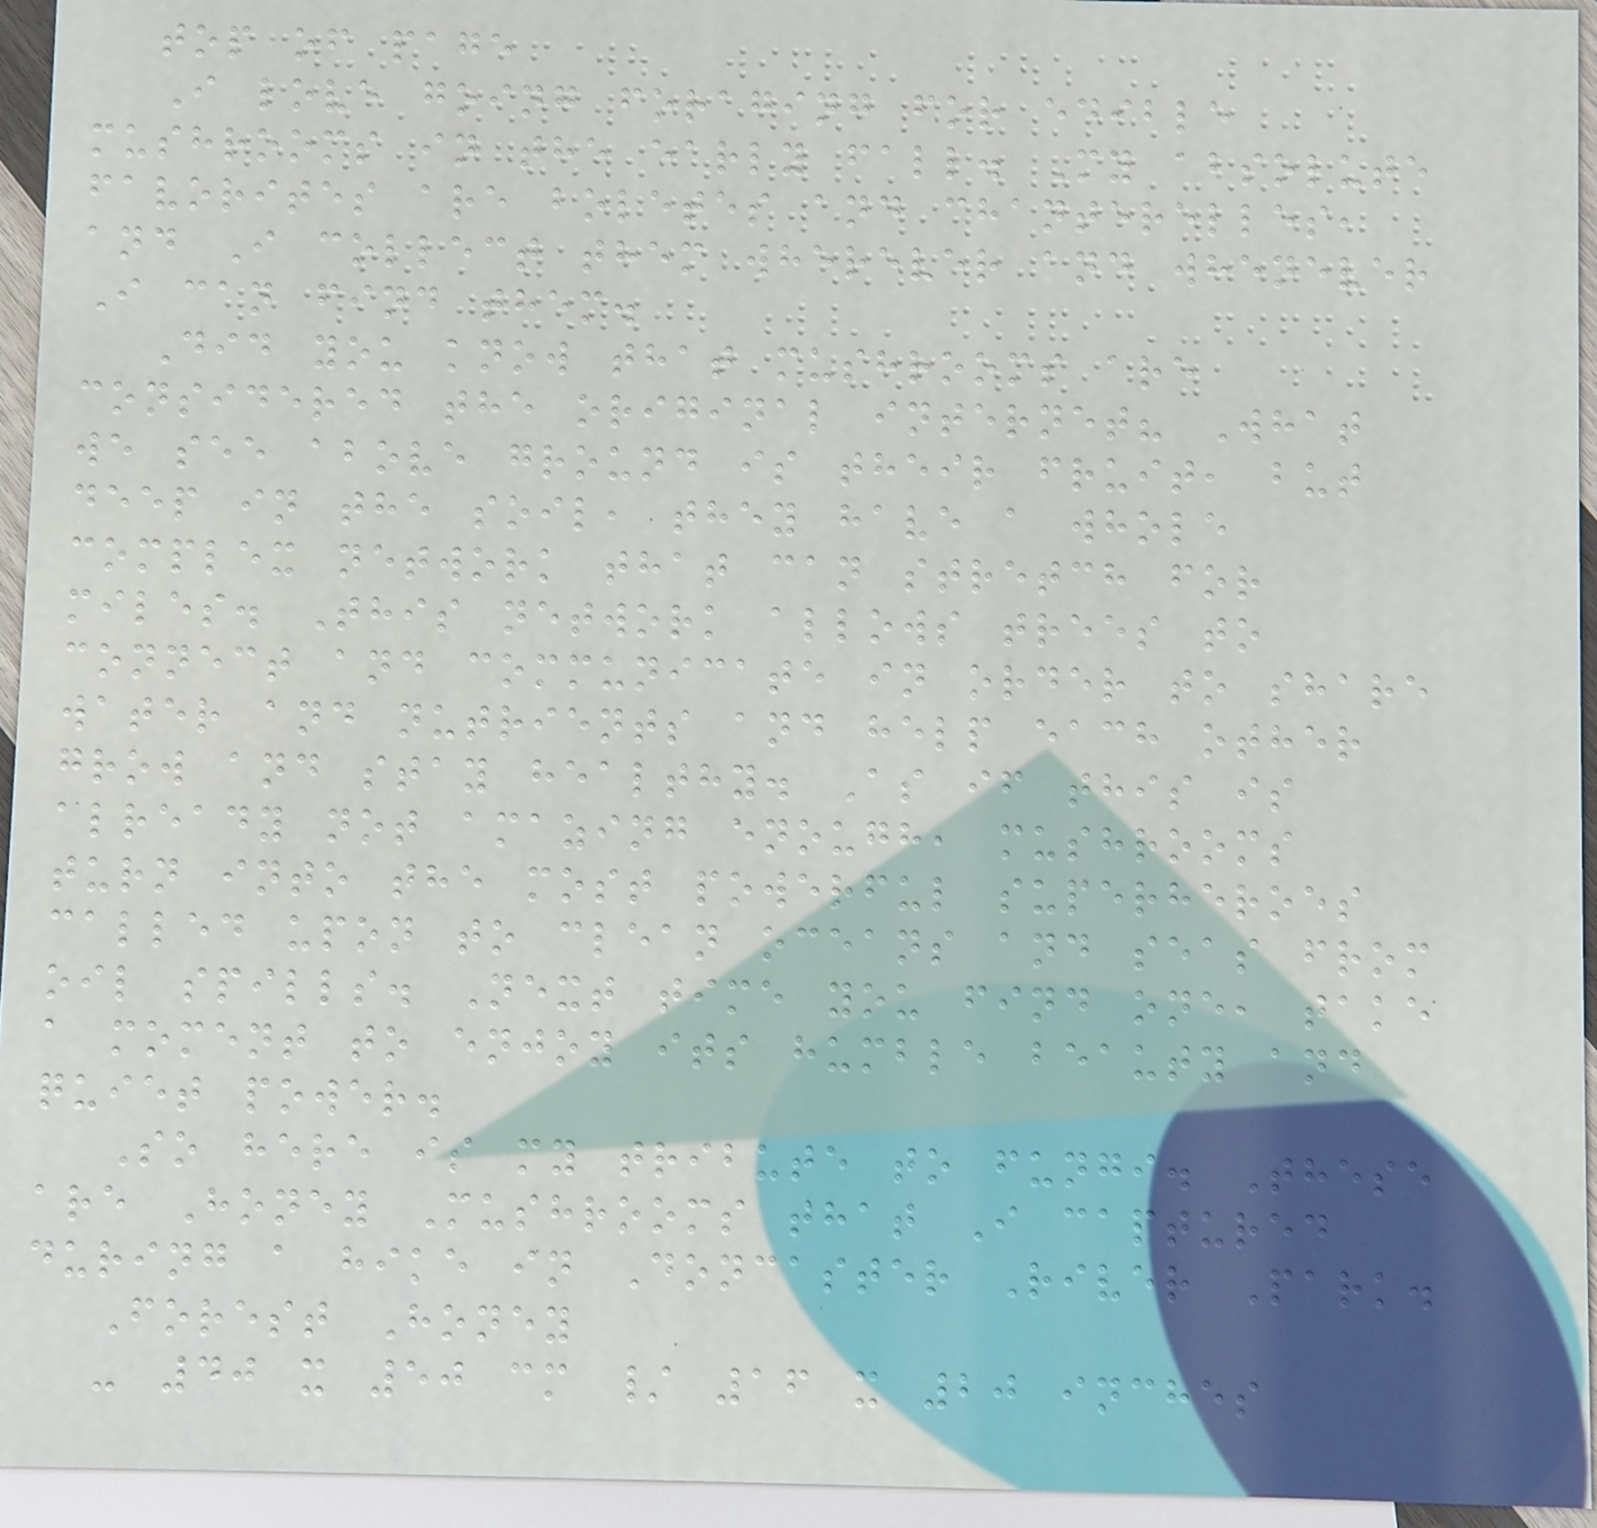top of page
I love going foraging for edible
mushrooms in the early fall. My absolute
favorites are boletes and chanterelles,
and I collect them wherever and whenever
I can find them.
Did you know that mushrooms are
considered the original internet? What
we see above ground is their fruit, but
deep in the soil, they have a whole
complex network that can stretch for
miles. This network allows trees to
connect and communicate in order to share
water and nutrients and help each other
grow and stay healthy. As if this is
already not amazing enough, mushrooms
turn into the most powerful superheroes
called upon to clean oceans and seas from
oil spills. Next time you find one, take
a moment to enjoy its humble beauty and
quiet power.
So here is my tribute to fungi. These
are Honey Mushrooms that I captured
during a hike in Doncaster River Park.
Forest Honey
- 40 x 50 cm / 16 x 20 inches
